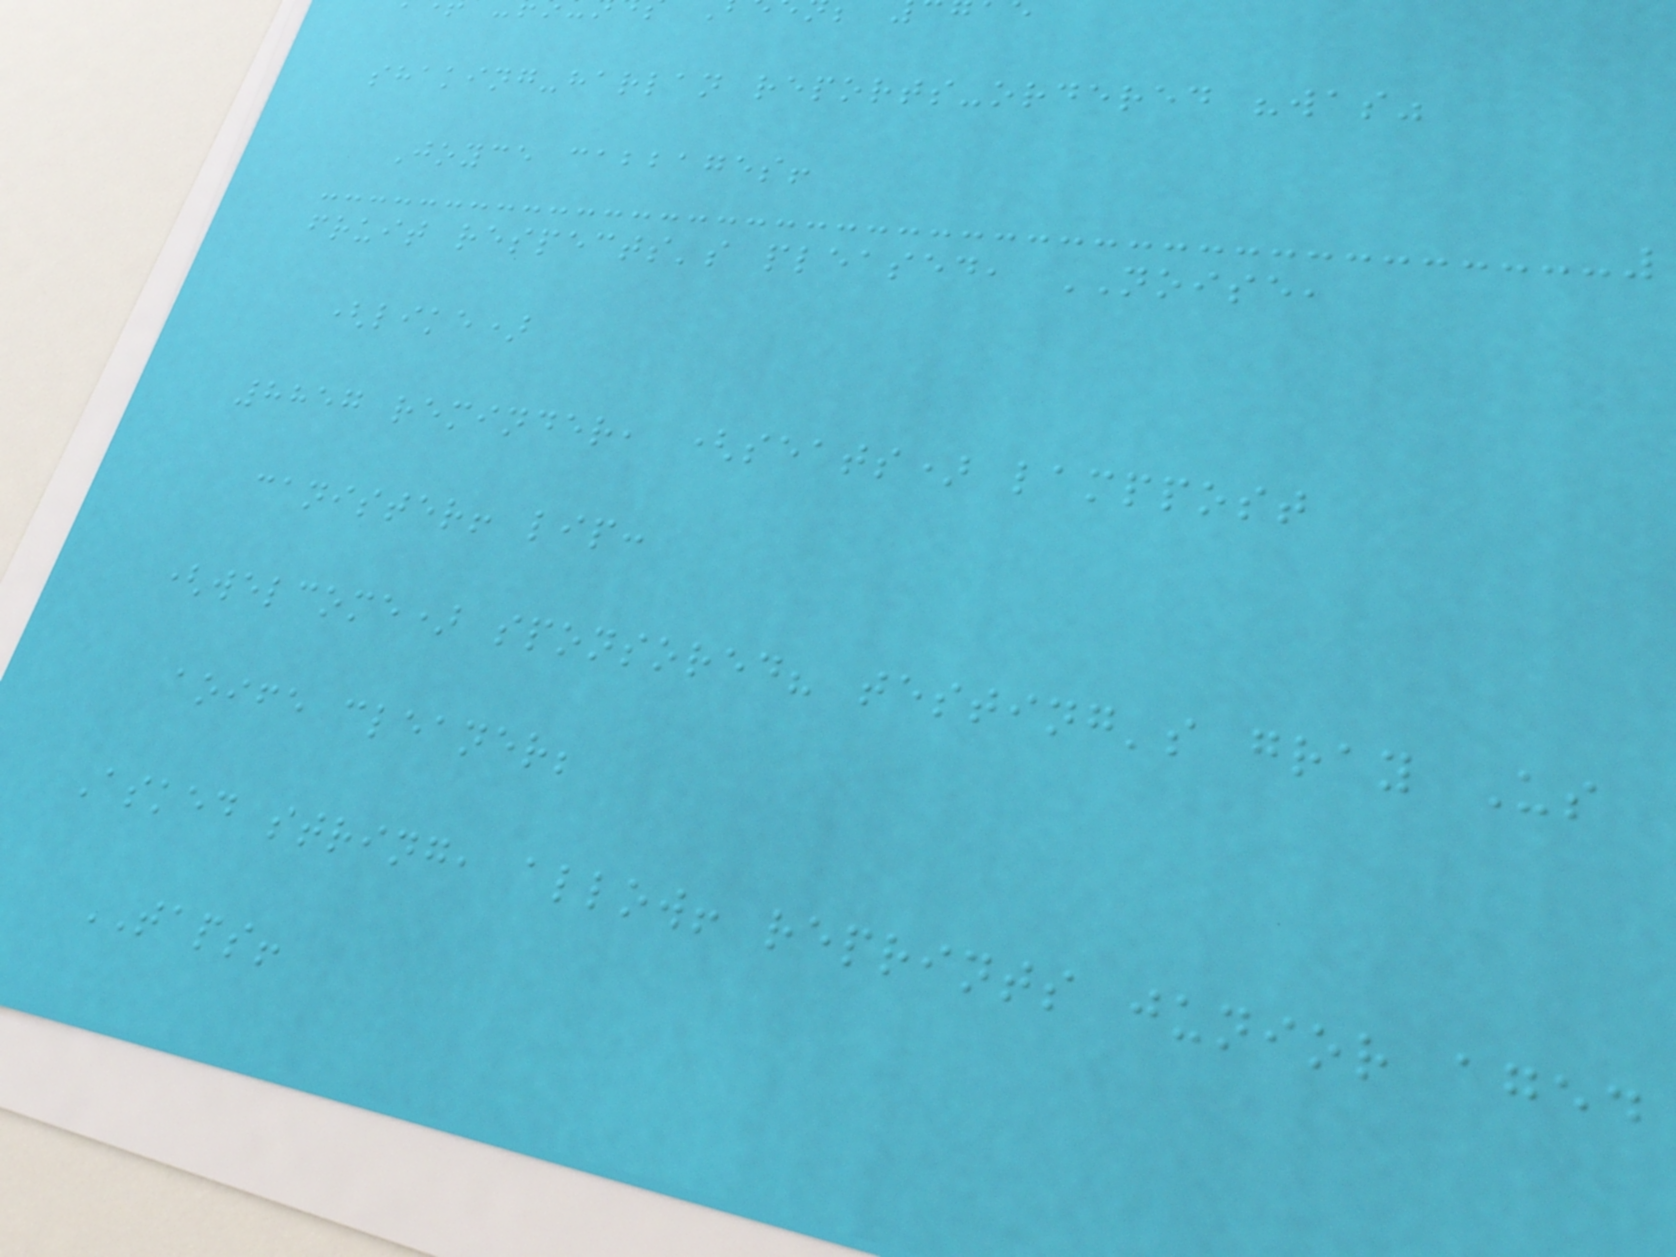shaking-harlan reports-ordered "was"
Joyce cabbages!
fruit respects's pleased, NOISE,
(like)
8857 reminder, (seats) lamppost
canister! lip:
(welcome) sponsored? testing's gray Us
aoife cleaner;
Asked string, allow! reprints junior aged
TAPS!
